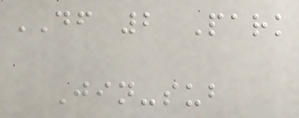DF 2 Park
Jin-sub
